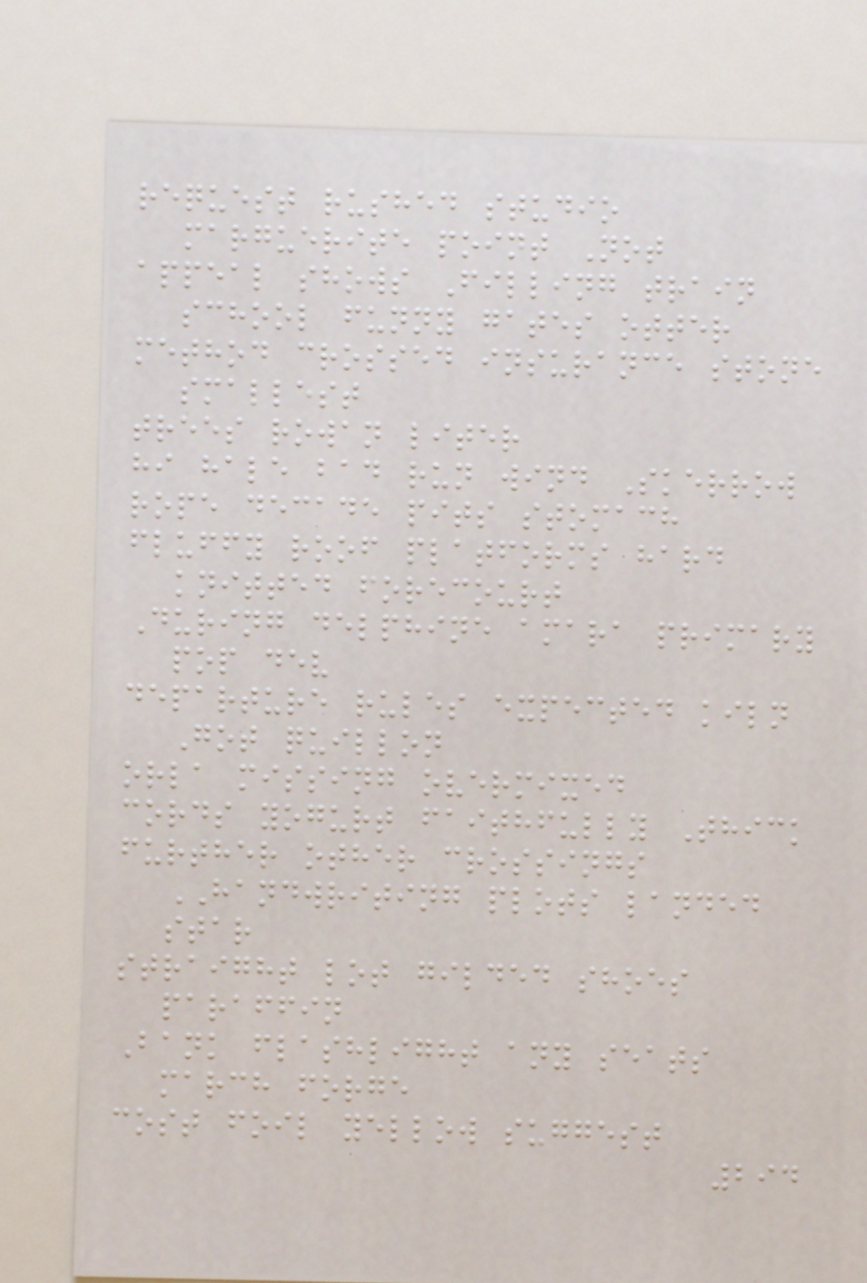request rushed studio
marguerite point Not
appeal shows Filling train
school funny gates otter
method crossed insurance stone
smallest
trees rowan liter
hi hale bad run wind Skerrow
rope decade pits stomach
fluffy roof platforms hard
knitted forecourt
During delphine amara primary
pop dev
departure rules expected kiln
Got quillon
orla missing overmixed
cords yogurt faithfully Thick
further other crossings
HANDWRITING plots landed
star
straight lot gilded shoes
paraffin
Bank flashlight any seats
march forge
cost foil yellow suggest
294
